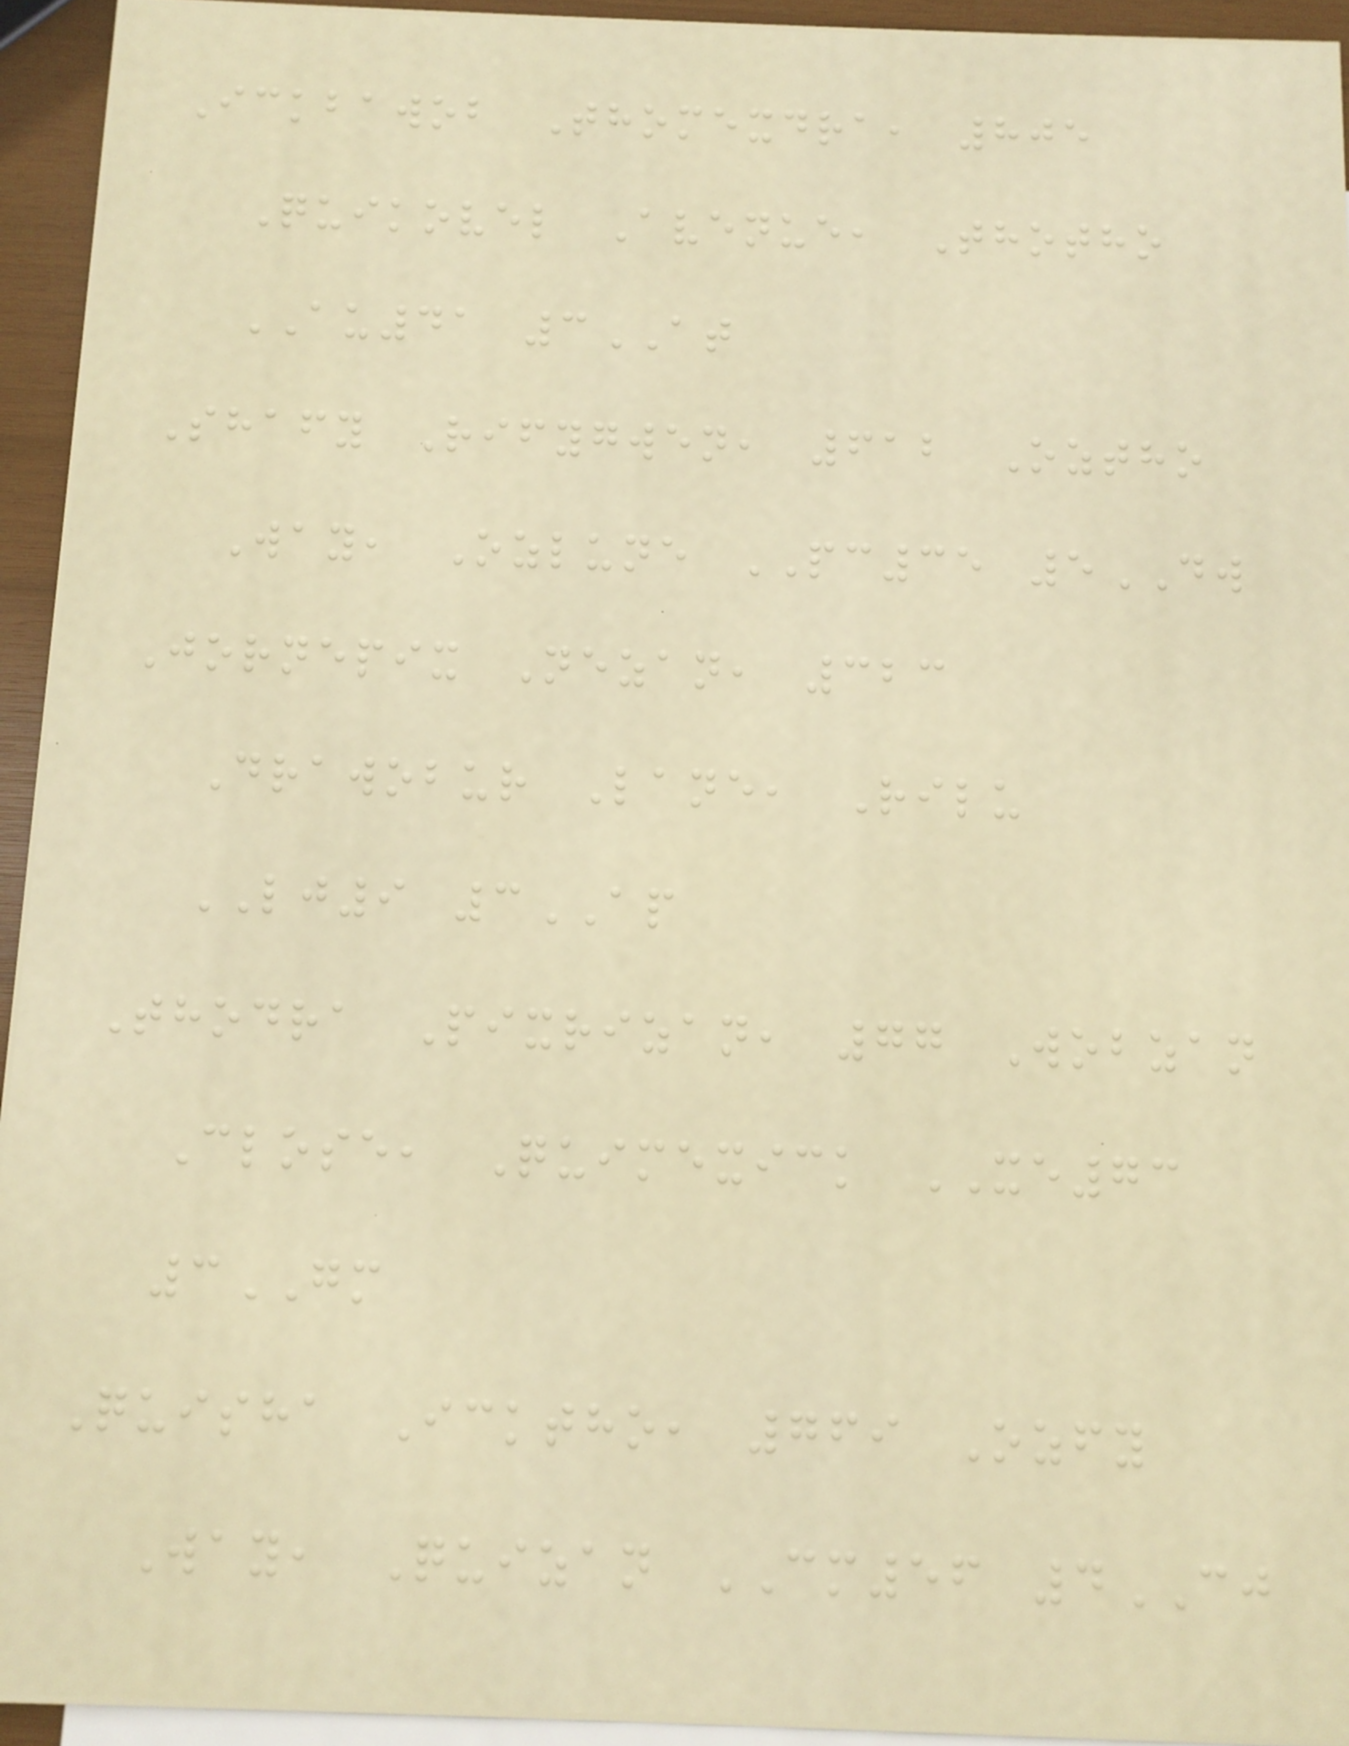Ickbawob Thomexdra, 805
Quikovel Avenue, Thotho
AU41 3AT
Shafy Rifygwen, 612 Oztho
Way, Ozlune PC35 5DW
Jornepix Nezan, 323
Drawobur Lane, Rilu
LJ9 3AP
Thodra Pixrizan, 77 Wobzan
Close, Quimexick XE73
3GM
Quisha Icktho, 769 Ozfy
Way, Quizan CM56 4CJ
